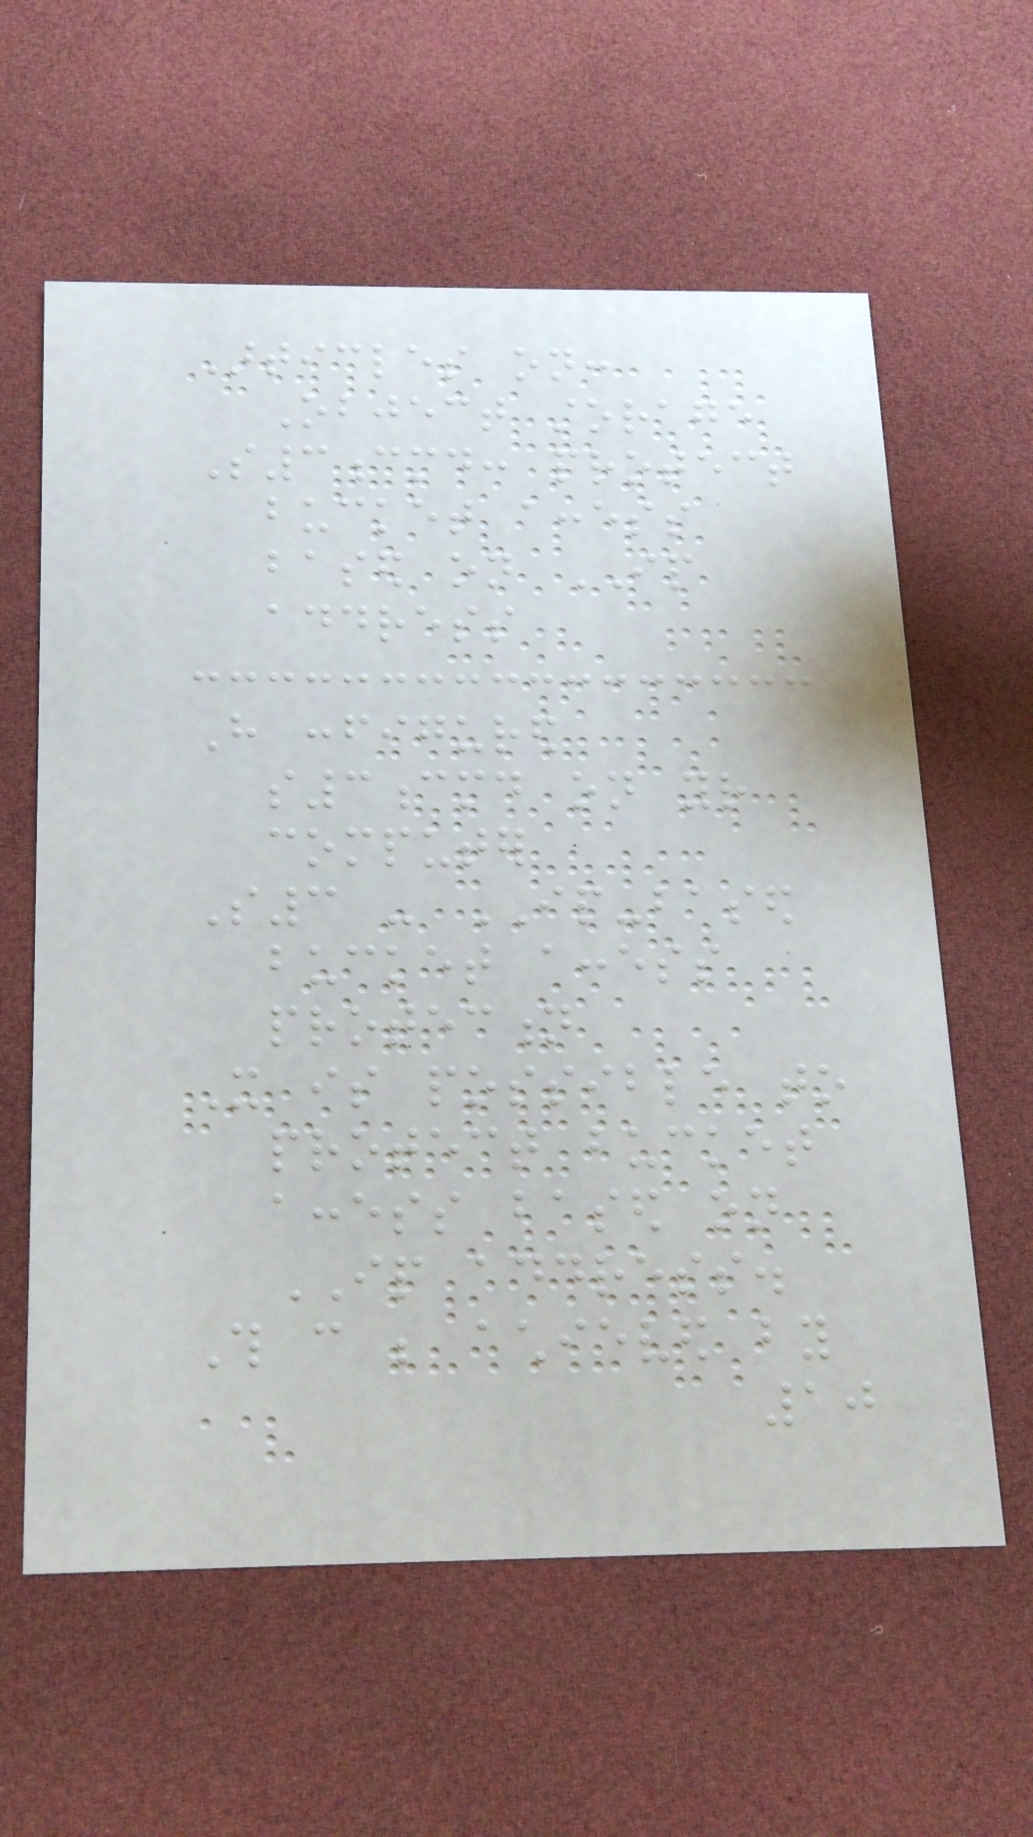Articles on:
Object storage
S3cmd: protect
bucket access
based on IP
address
Have configured
s3cmd on your
computer
S3 - IP-based
bucket access
protection
It is possible to
protect bucket
access based on
IP address.
This can be achieved by
10
